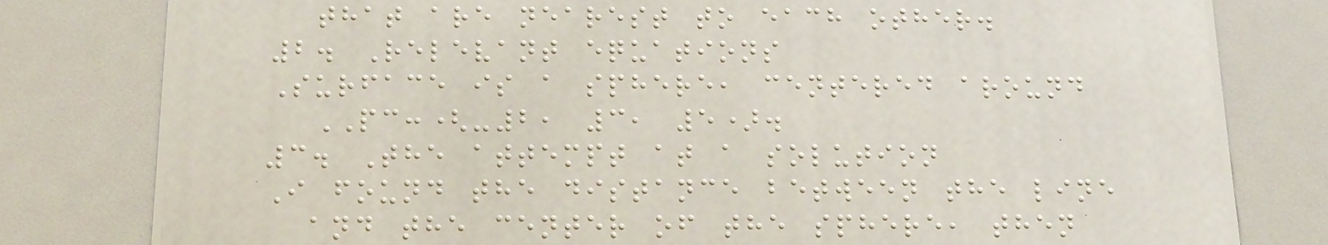that are nearest to each other.
2. Relevant equations
Surface is a sphere, centered around
PC:(-2, 3, 5).
3. The attempt at a solution
I found the distance between the line
and the center of the sphere, then
